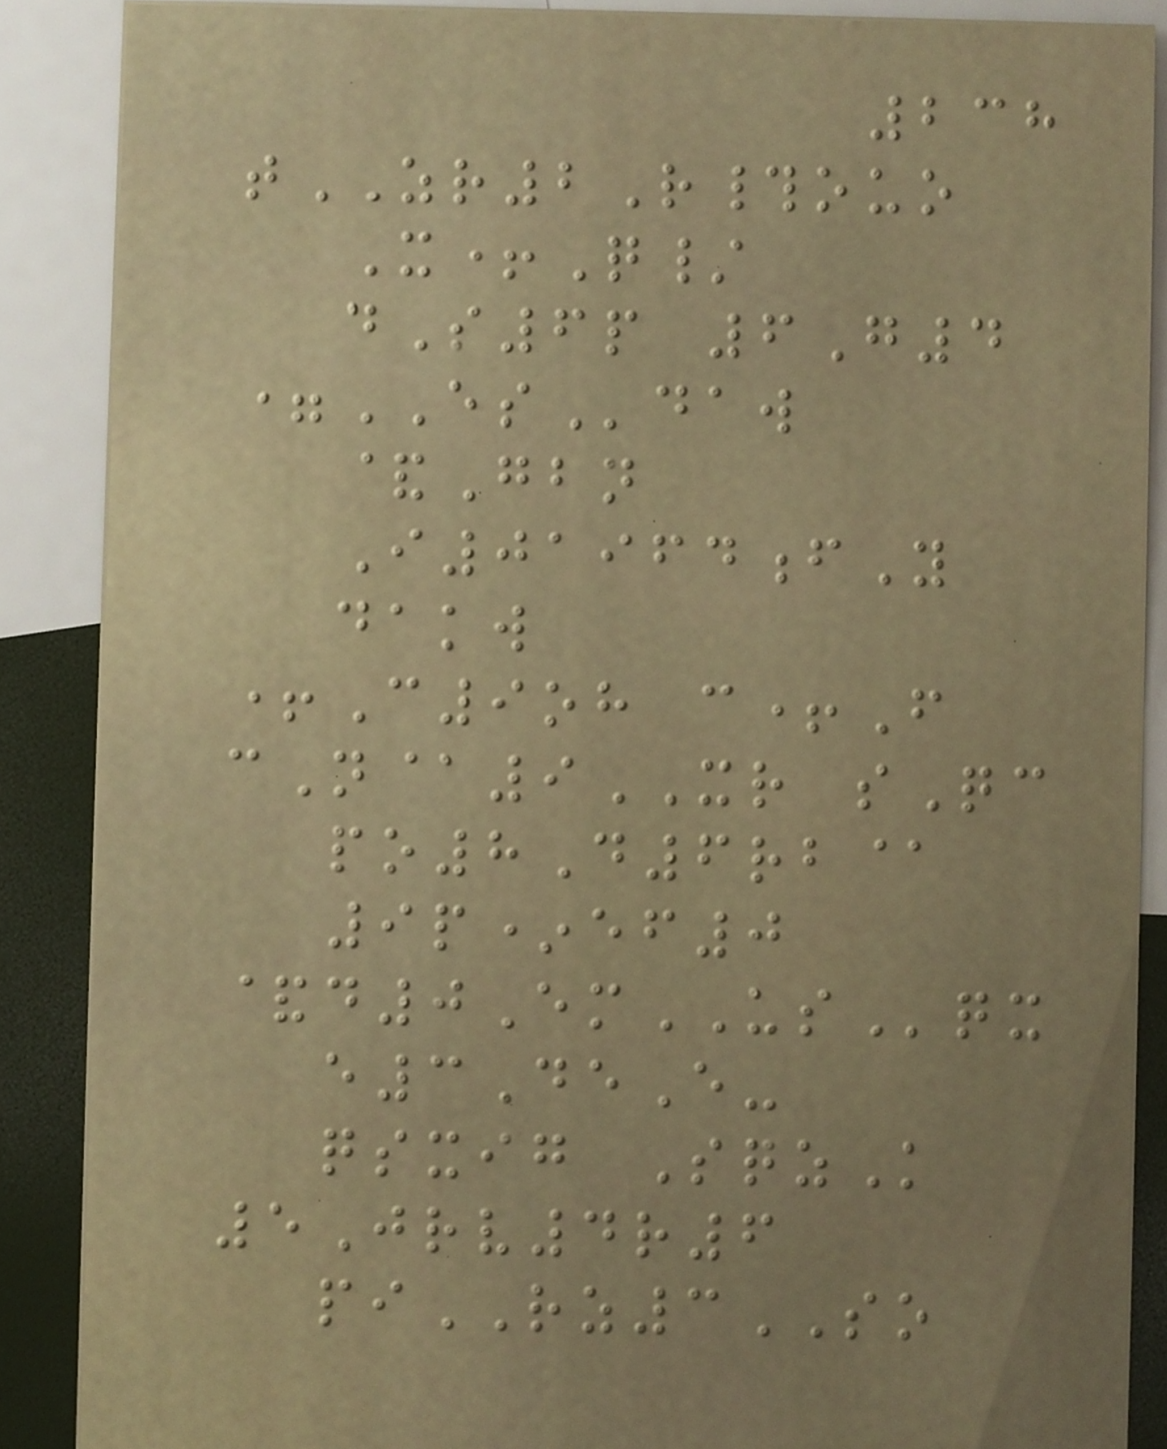238
tZR2R#ouo
X+Q/
dS6p 6G4
=ESdaw
&Gbn
I01964fY
dakw
+C9oh c+F
cN@9XR sQc
po8D6rb@
9p*ef0
&d0EmUSqx
e3DeE-
qsxig SqzK
5Jrv4r6
piRZ3SO
